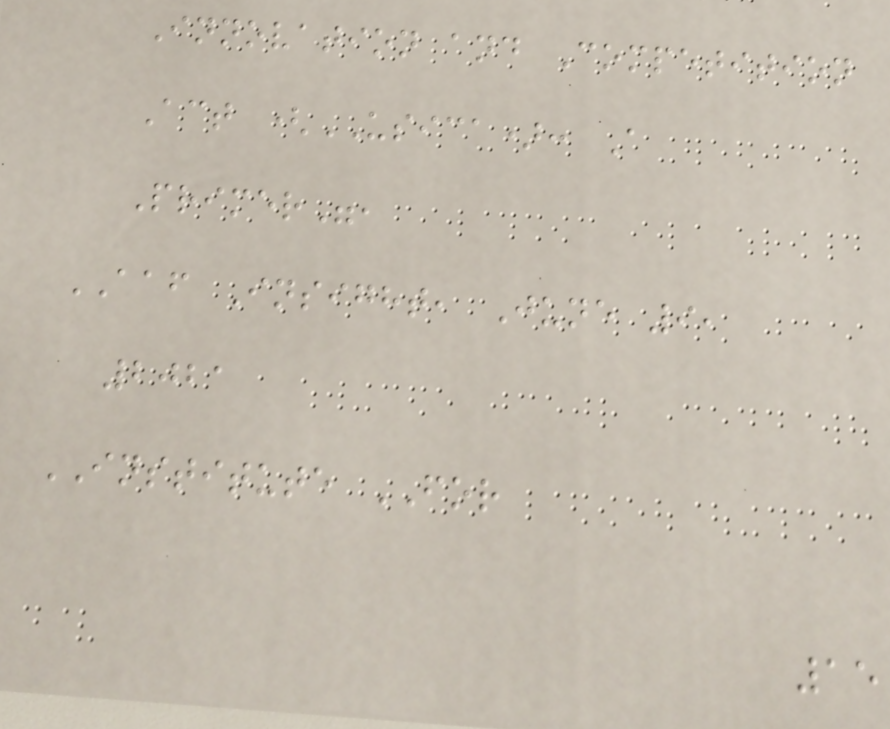Innovation and Competition
Act (USICA): A
Primer",
AAF Insight, June 9,
2021
INSTITUTE FOR
15
